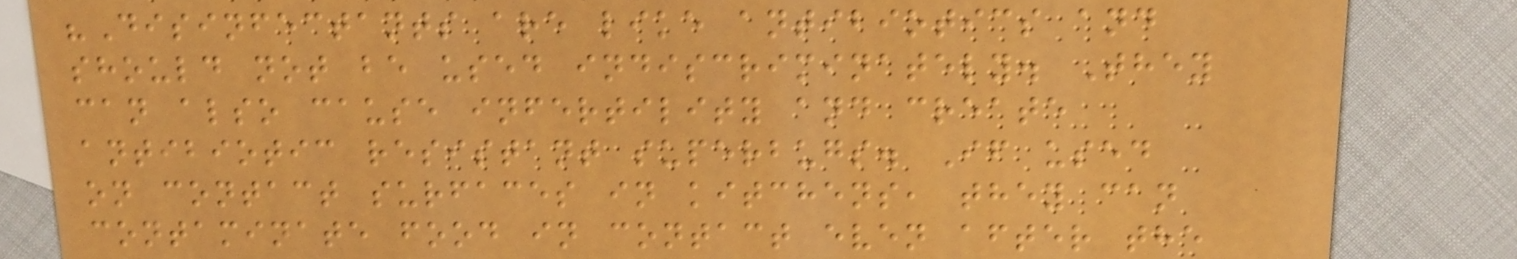"Disinfectants are like antibiotics and
should not be used indiscriminately. They
can also cause infertility and create
antibiotic resistant superbugs. If used
on contact surfaces in kitchens, they can
contaminate food in contact even after the
